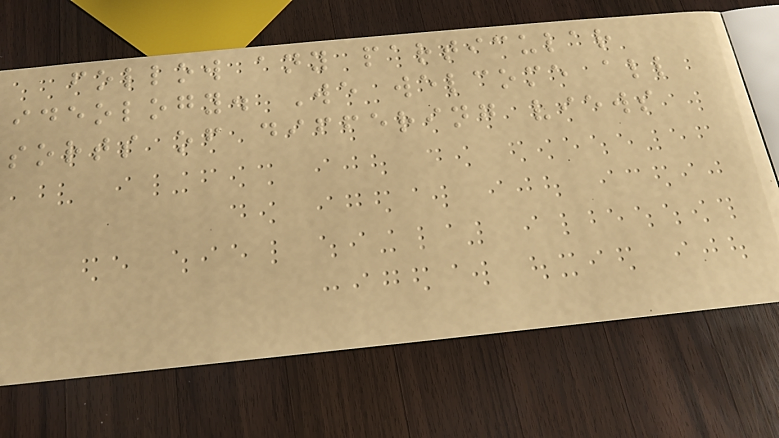follow any particular
ideology. We welcome all
sorts of differing views
